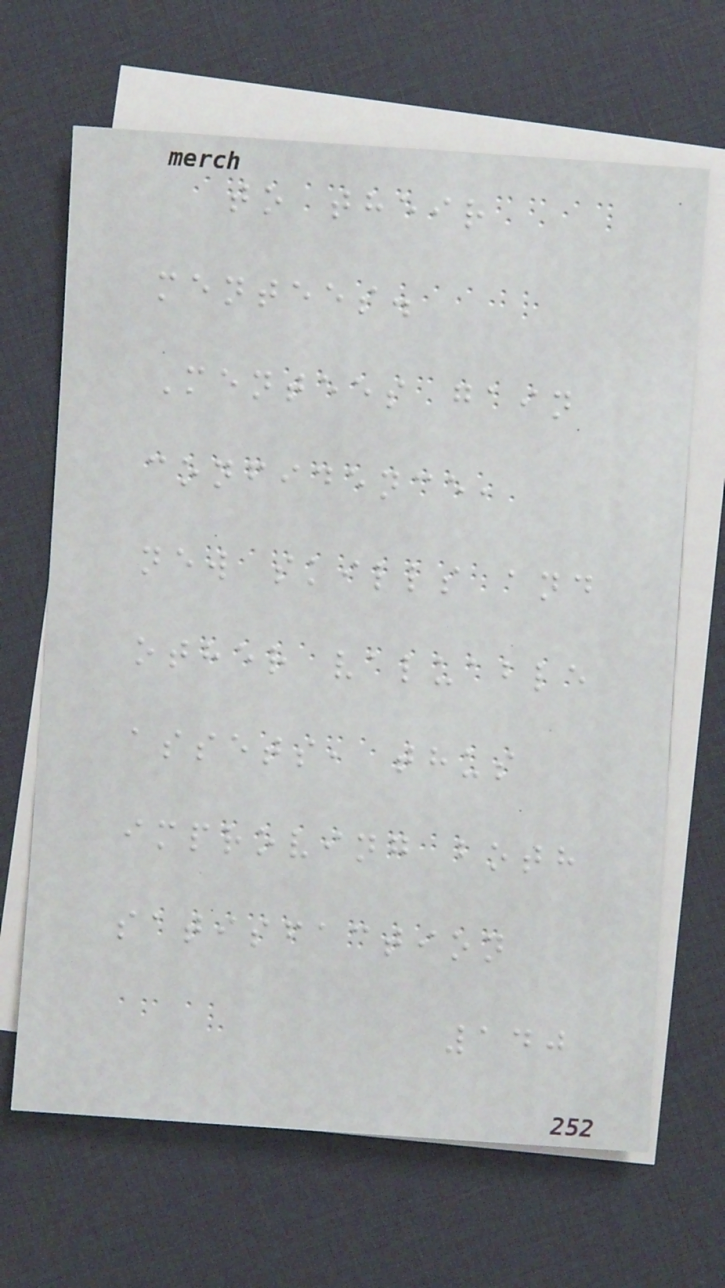to their
mentees.
Mentees gain
confidence,
new skills and
other valuable
assets, thus
improving both
satisfaction
140
